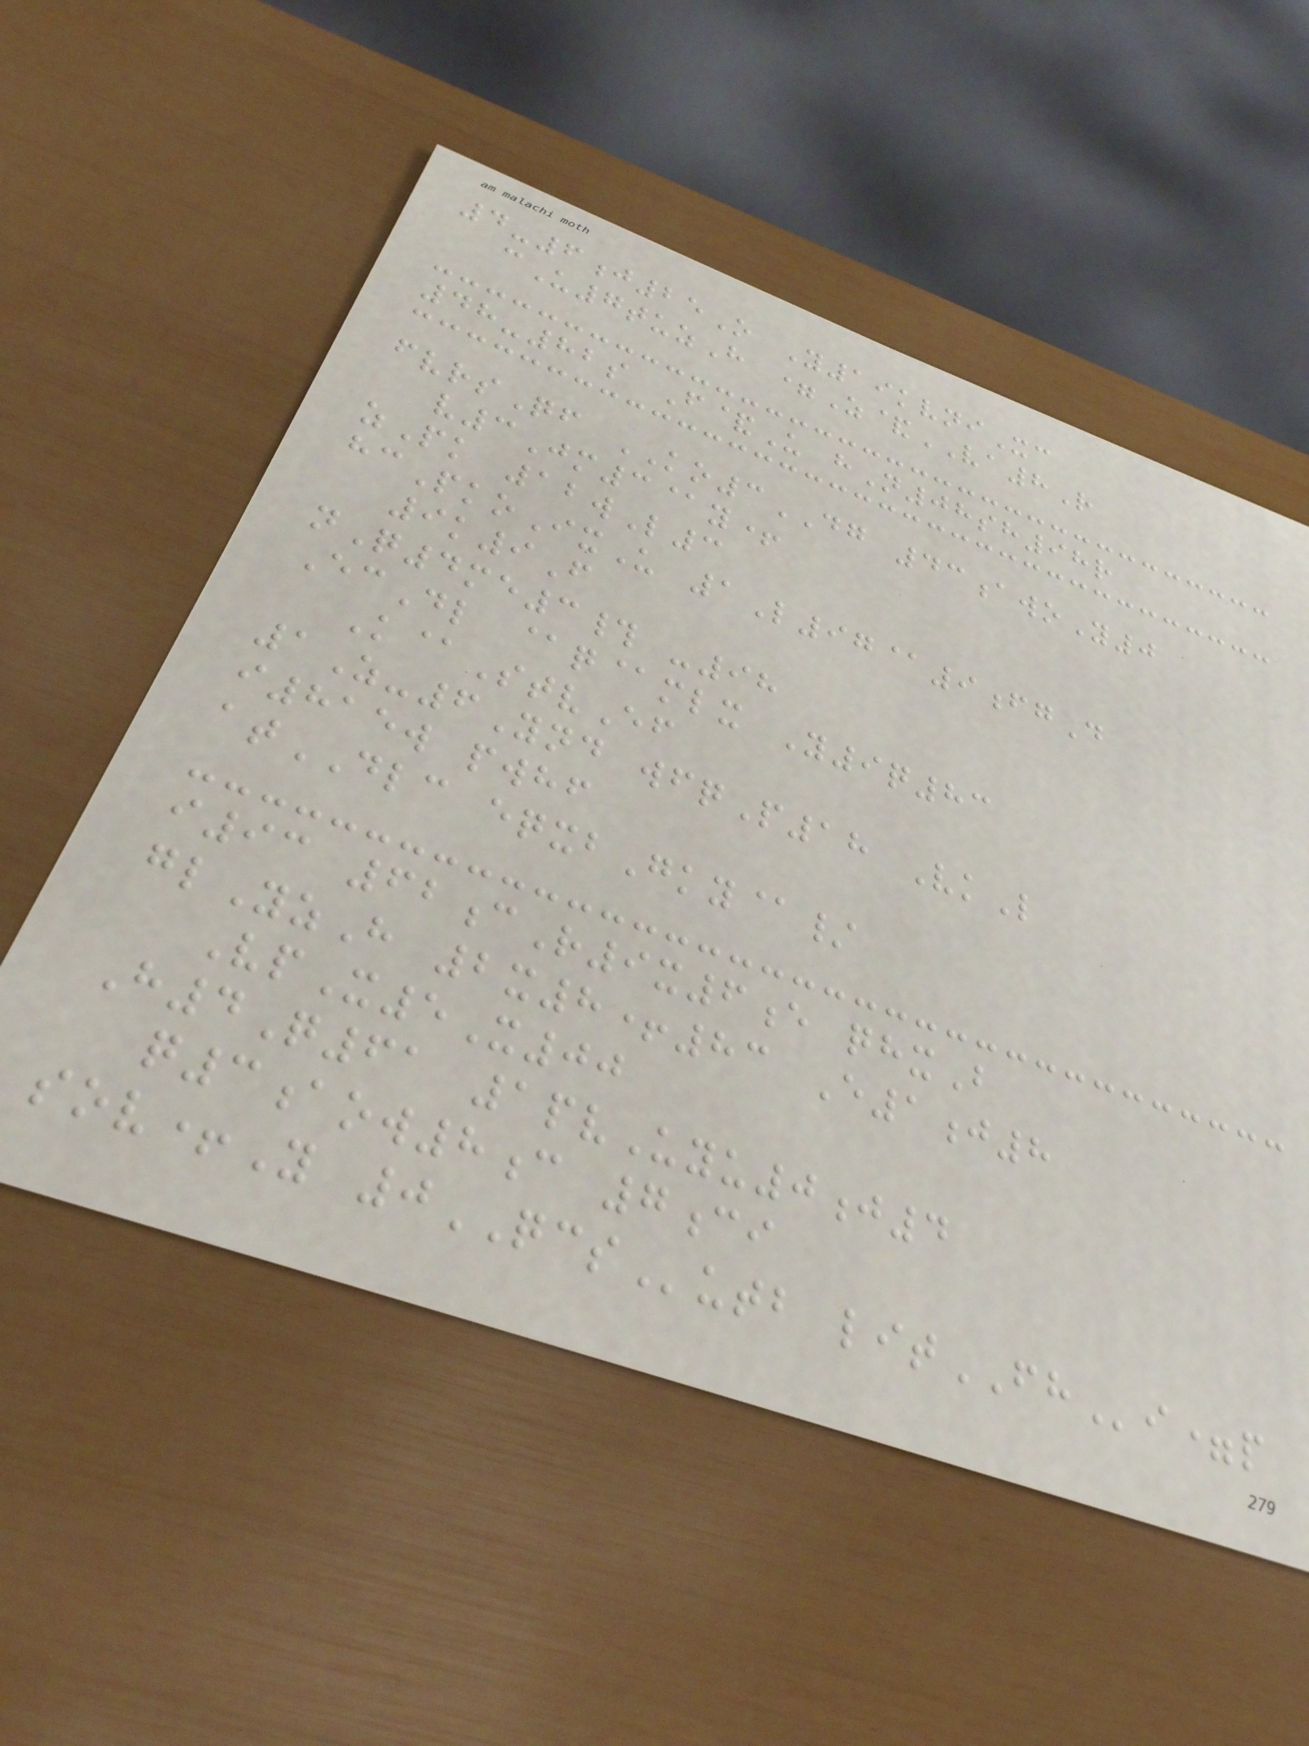4-6j25O Y19kvniXc
cU7tuzH =Z&VA8R
48-82s F&U hN08sh98r
fvrsQf KO3DG 43awoY0
v3Jm3@y+
zPk 12wL3
hcPkoIxU 1L97@9fgD
9k9F
nQ4me3# -98
EcDl @q@mlx Y9q83
K@StvEf
1Z-6Ynd wfqP18 VkL
i815w pwhf
atDLC eqxbGky@/
i93 62cR9x6e qhxB
glYzH 2x8+83 E1j8
VpX5X00
H4Q61 1pvUyu0j4
q3aow8c 7ci
sov+Y 0QCSutb litFHi=p
